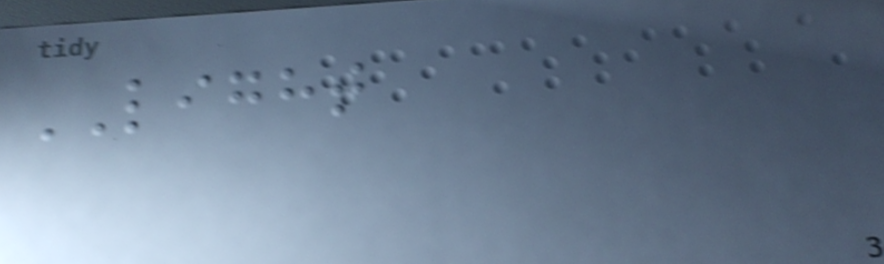LIGHT
